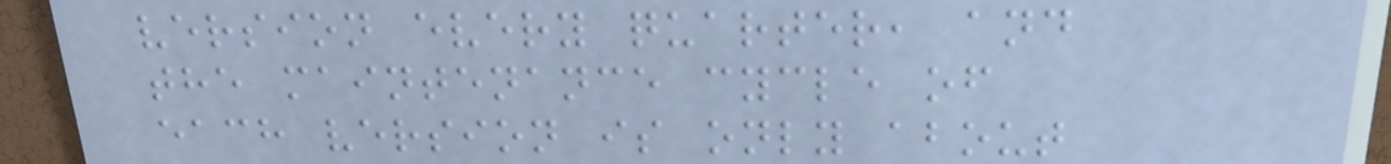version every quarter, and
the maintenance cycle of
each version is only about
